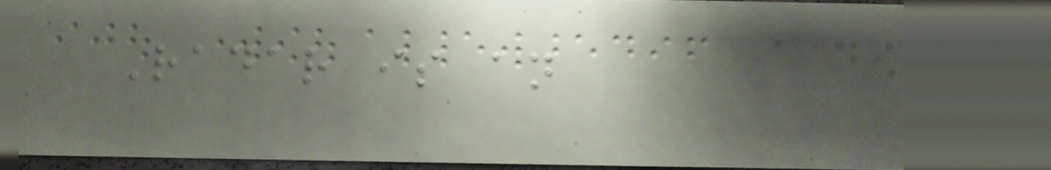Radar is an
